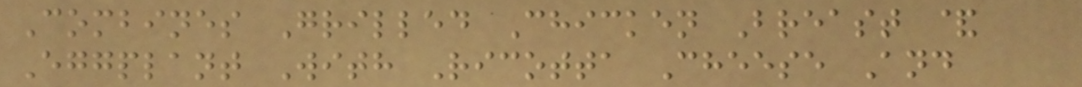Combines Grilled Chicken Breast &
Eggplant With Ricotta Cheese And
